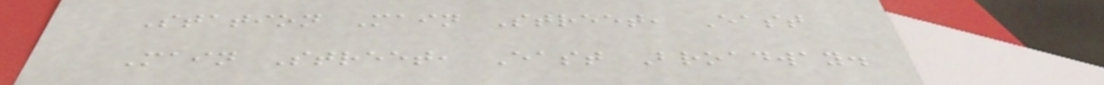Station Main Street, East
Main Street, East Broadway.
